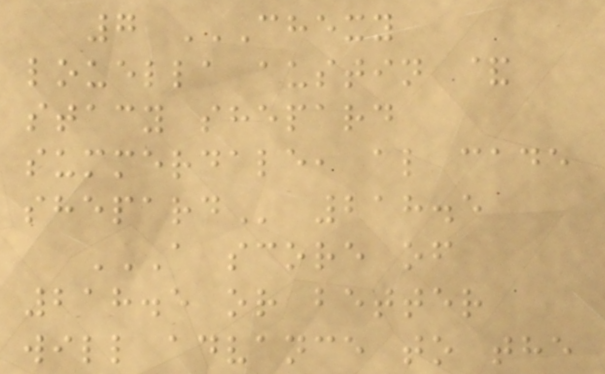7 CHEXY
LOUELLA AUSTIN &
STACY SHEPARD
SUMMERDALE, AL CADE
SHEPARD 218.5
A SCORE OF
218.5 OR BETTER
WILL ADVANCE TO THE
